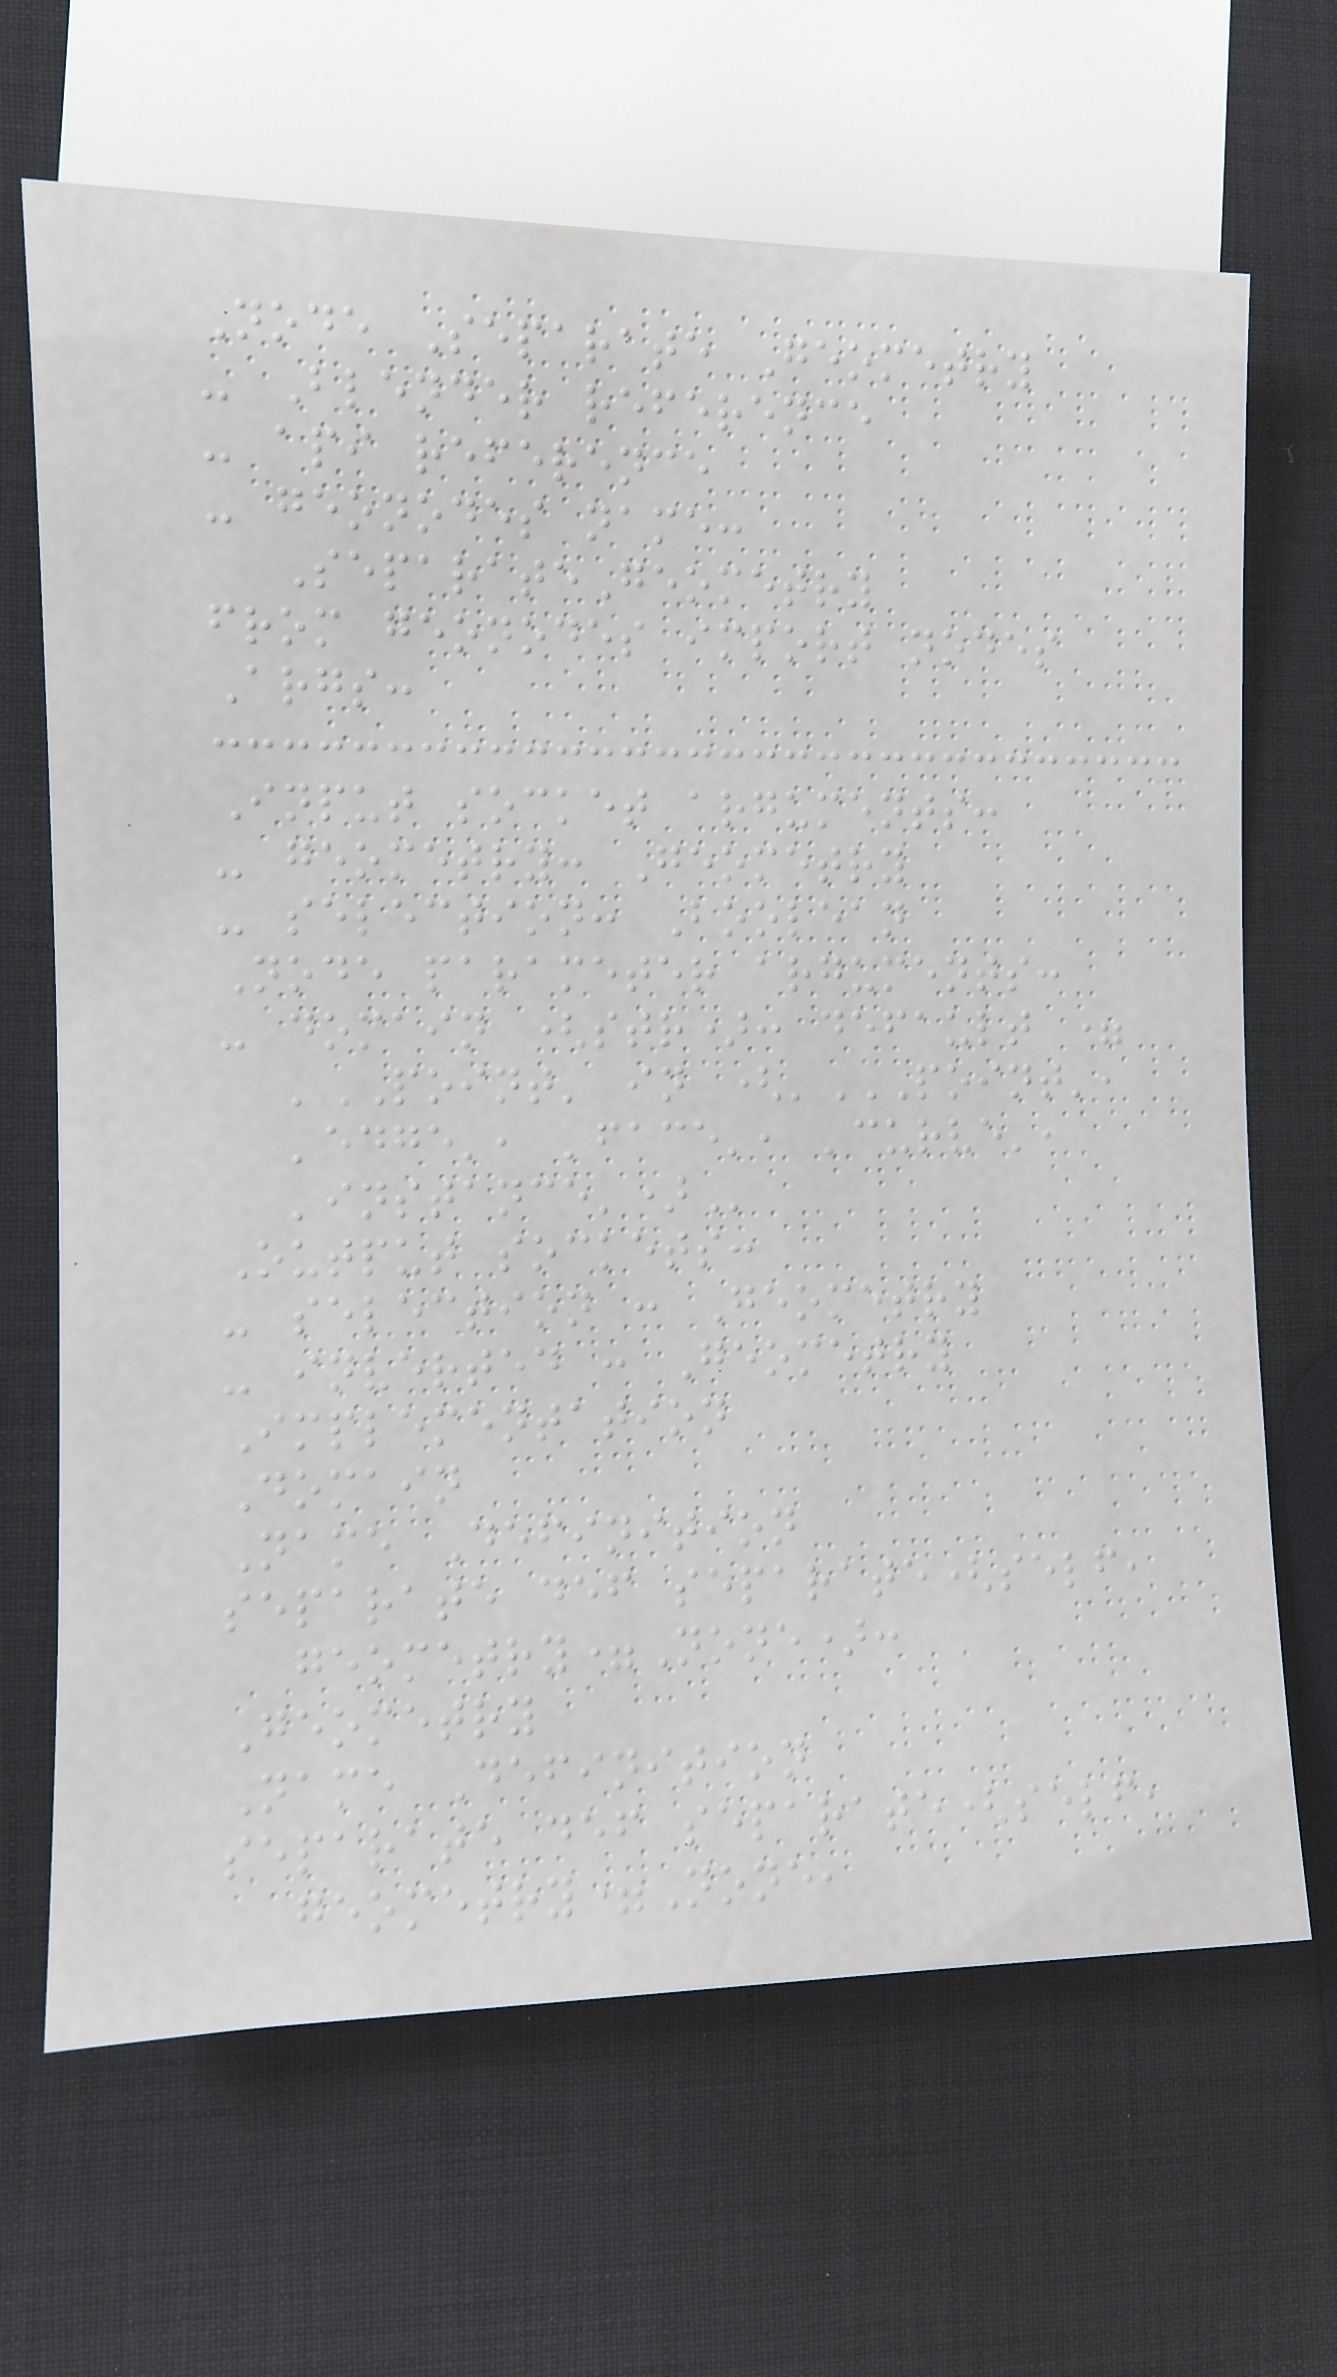Node Separate Geometry
- Blender reference
- api reference
- geonodes name:
SeparateGeometry
from geonodes import nodes
Args:
Input socket arguments:
- geometry: Geometry
- selection: Boolean
Node parameter arguments:
- domain (str): default =
'POINT' in ('POINT',
'EDGE', 'FACE', 'CURVE',
'INSTANCE')
Output sockets:
- selection : Geometry
- inverted : Geometry
Implementation
Domain
Name Definition
separate def separate(self,
geometry=None):
Geometry
Name Definition
separate def separate(self,
geometry=None,
